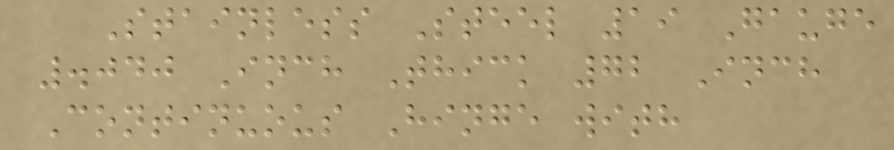Stainless Steel 19 Gauge
.040 Inch Thick 72 Inch
Continuous Hinge with
